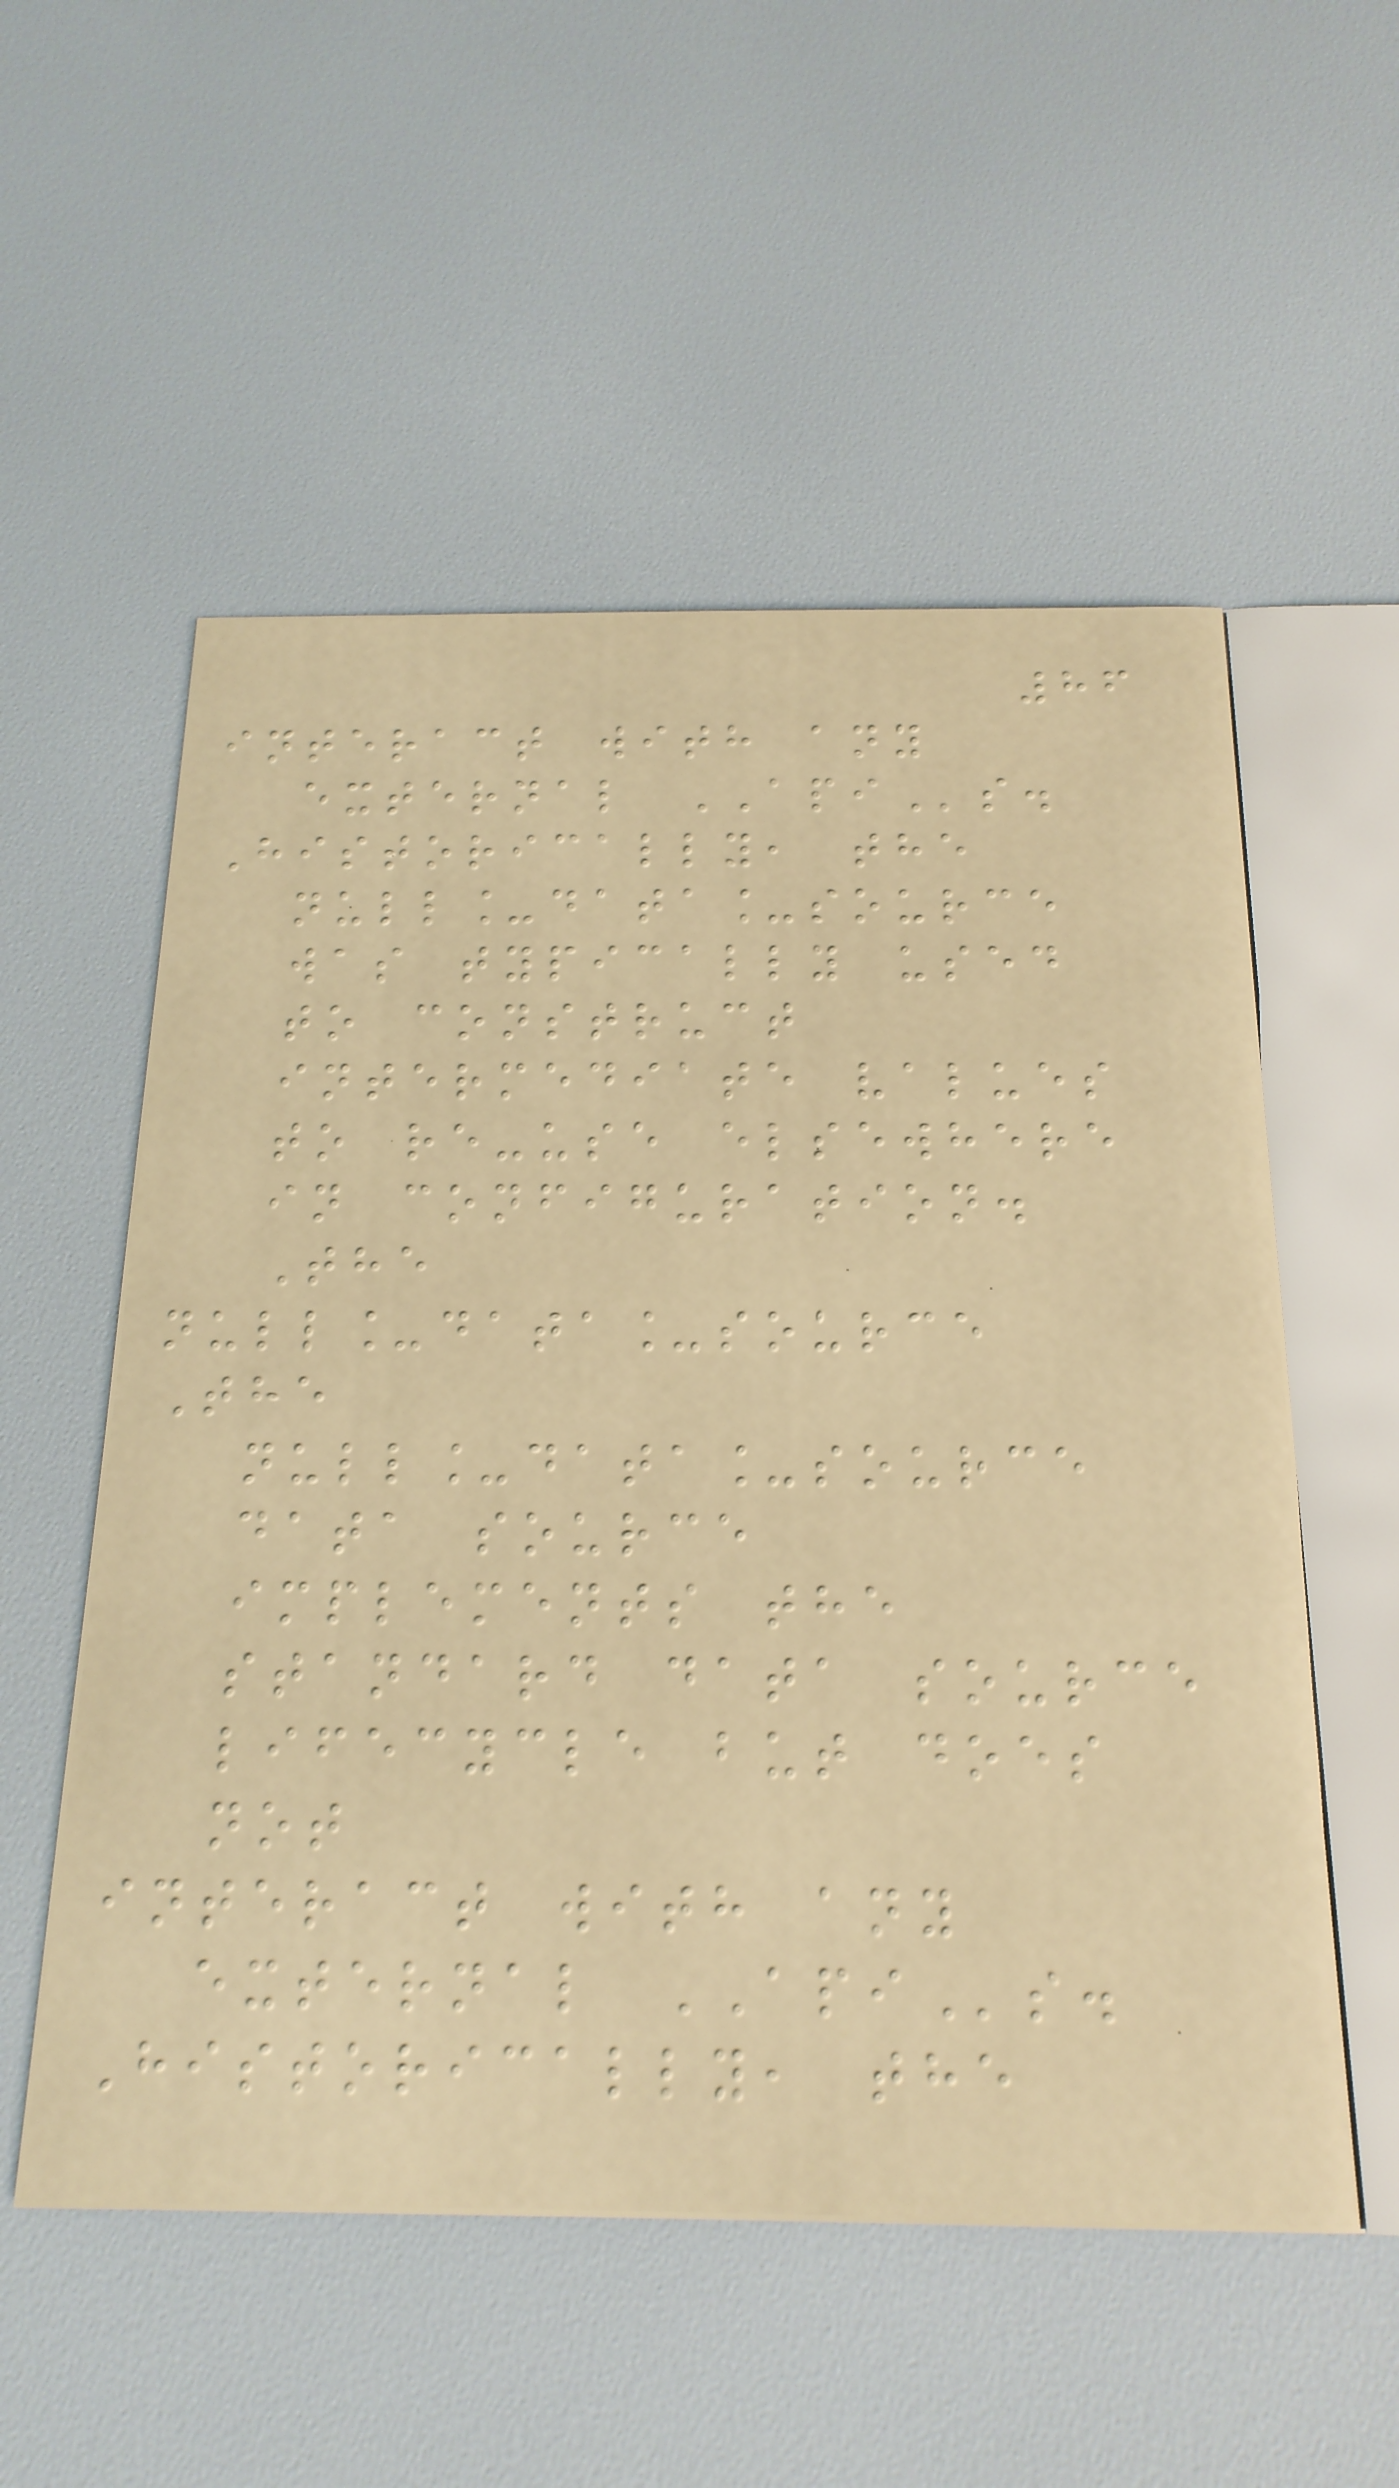86
interact with any
external APIs.
Historically, the
null_data_source
was typically used
to construct
intermediate values
to re-use elsewhere
in configuration.
The
null_data_source
The
null_data_source
data source
implements the
standard data source
lifecycle but does
not
interact with any
external APIs.
Historically, the
